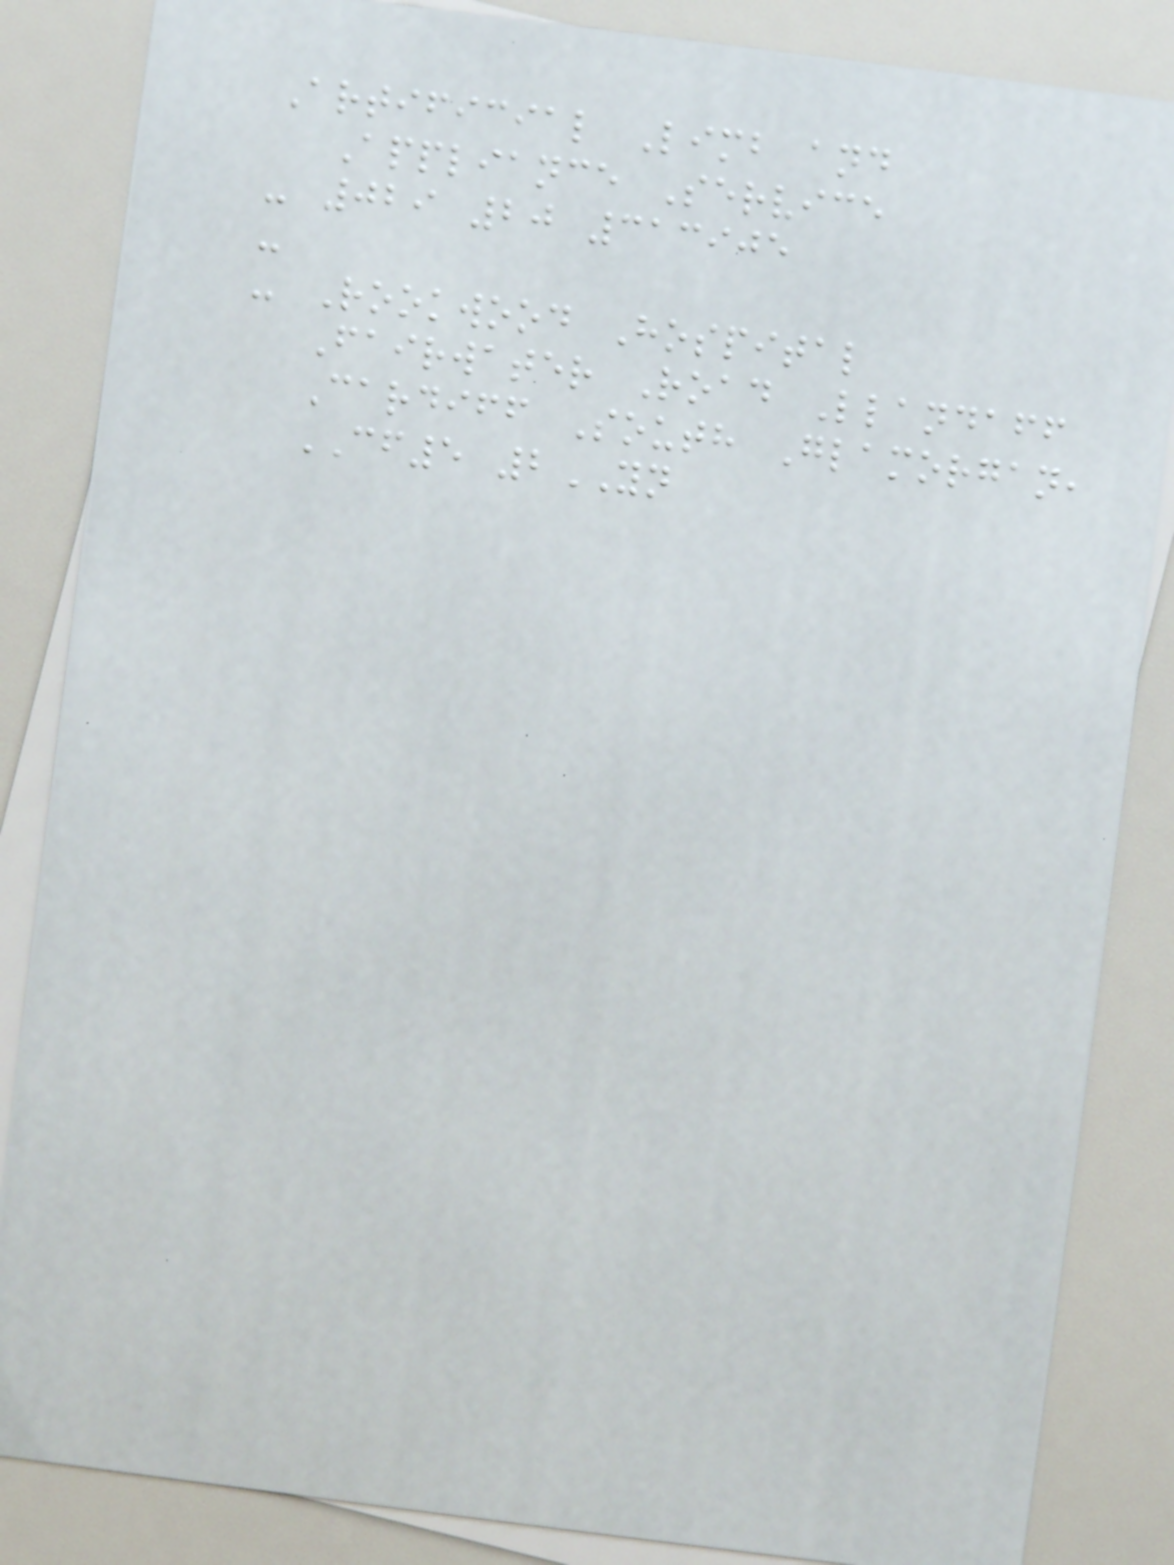Artificial Limb and
Appliance Service
- 029 20 313905
-
- Rookwood Hospital
Fairwater Road Llandaff
Cardiff South Glamorgan,
CF5 2YN
